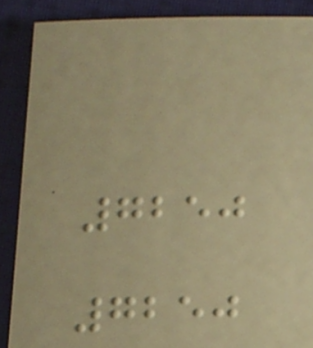7250
7250
